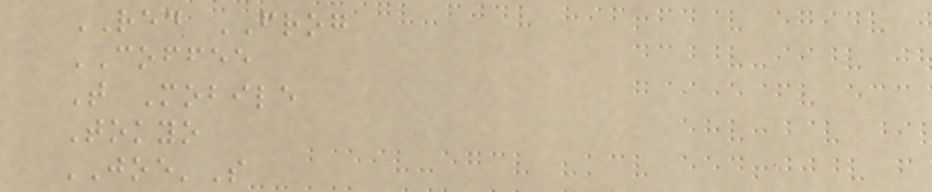RED FROG
COFFEE
T Mobile
Tokyo
JOE'S
